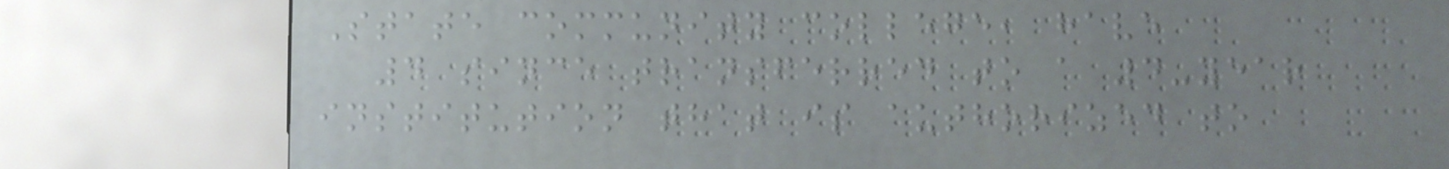State community college, have
4 since transferred to a 4-year
institution that is authorized to
